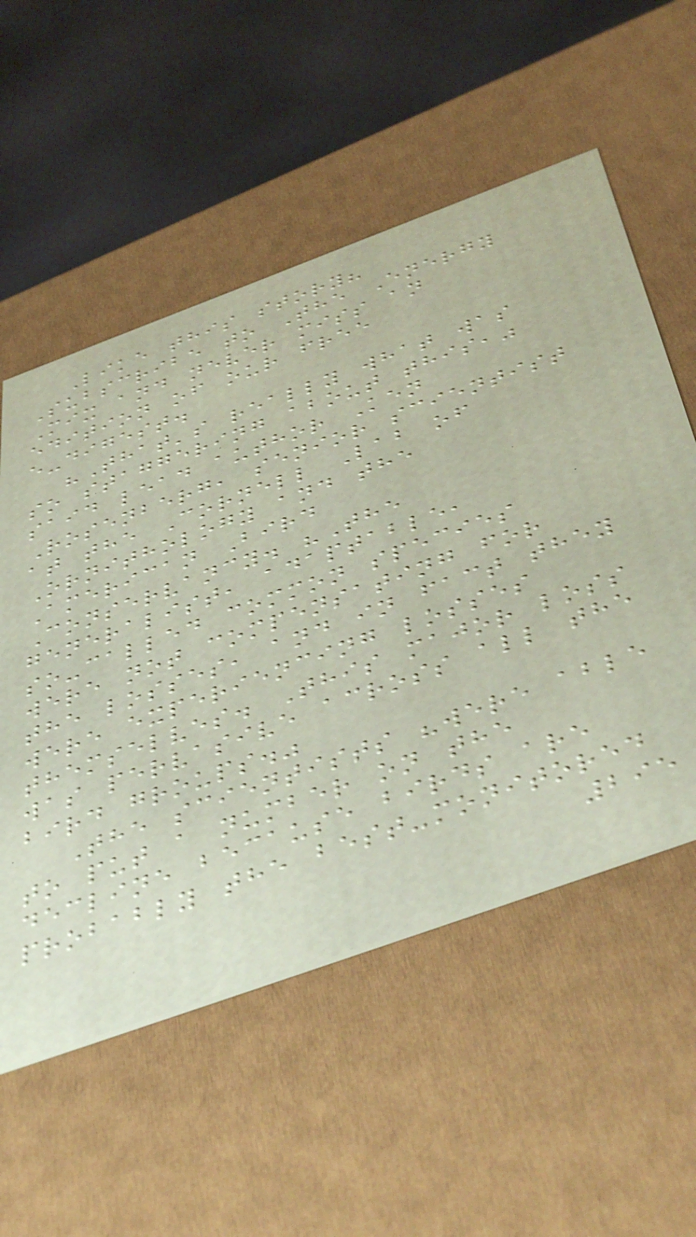Like this story?
Subscribe to The Energy
Mix and never miss an
edition of our free
e-digest.
"That's really what was
so staggering about this,"
said lead author Ken
Rosenberg, senior scientist
at the Cornell Lab of
Ornithology and the
American Bird
Conservancy. "The
generalist, adaptable,
so-called common species
were not compensating for
the losses, and in fact they
were experiencing losses
themselves. This major loss
was pervasive across all the
bird groups."
The scientists "were able
to put a number on the
decline because birds are
probably the best-monitored
295
